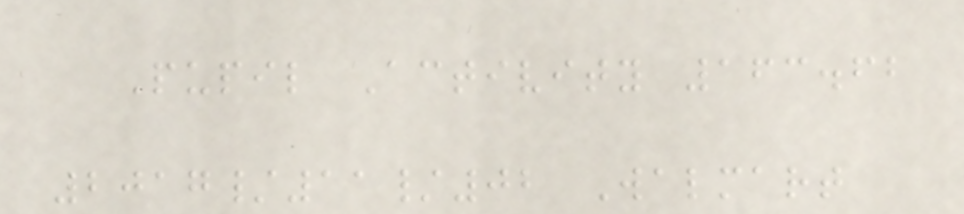Pupil Activity 163.62
2017/11/02 Walmart
